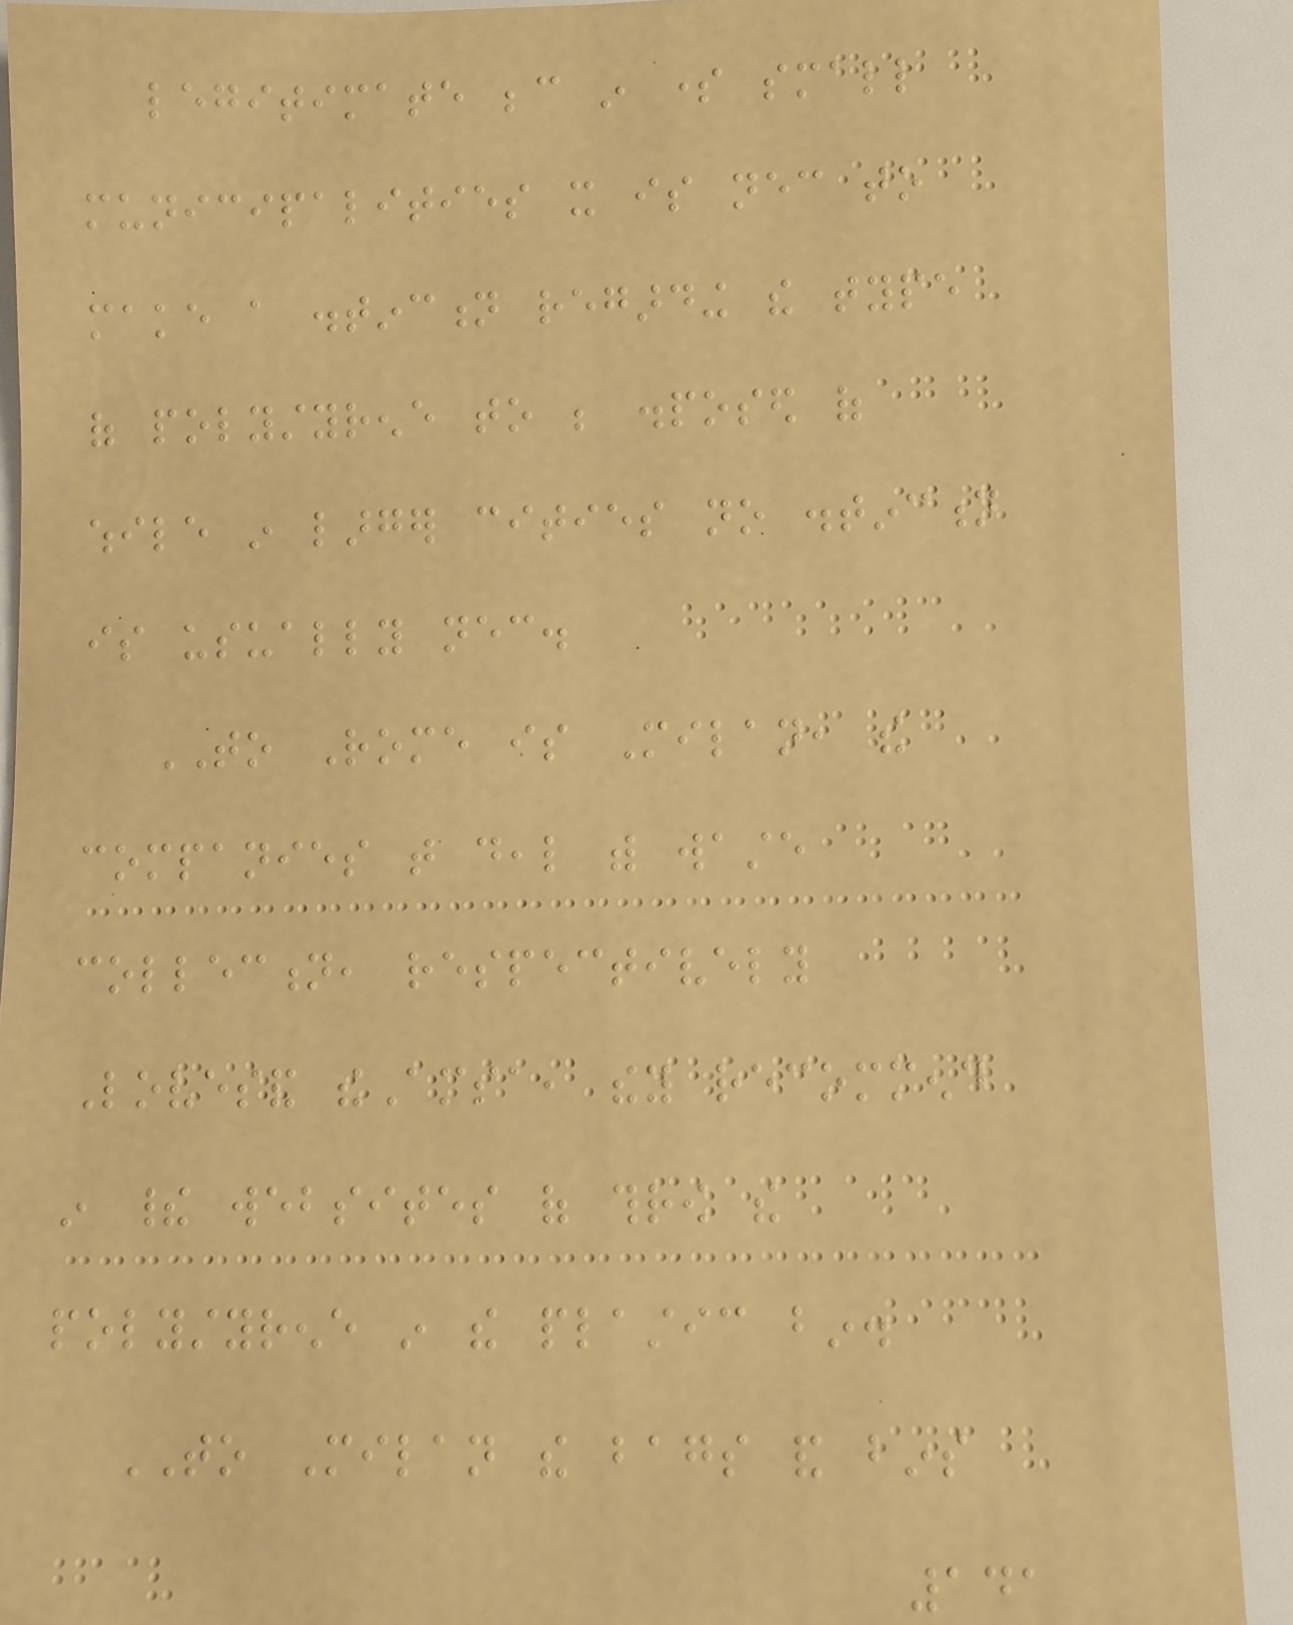legitimate because in some small
municipalities it is necessary to
make a distinction regarding the type
of polystyrene to be disposed of
while in larger cities no distinction
is usually necessary.
TO Rome is Milan, the
companies that deal with waste
collection, respectively
Lovesand theAmsa, they recommend
in their websites of throw the
polystyrene in the plastic bin.
TO Milan the bags and bins
141
